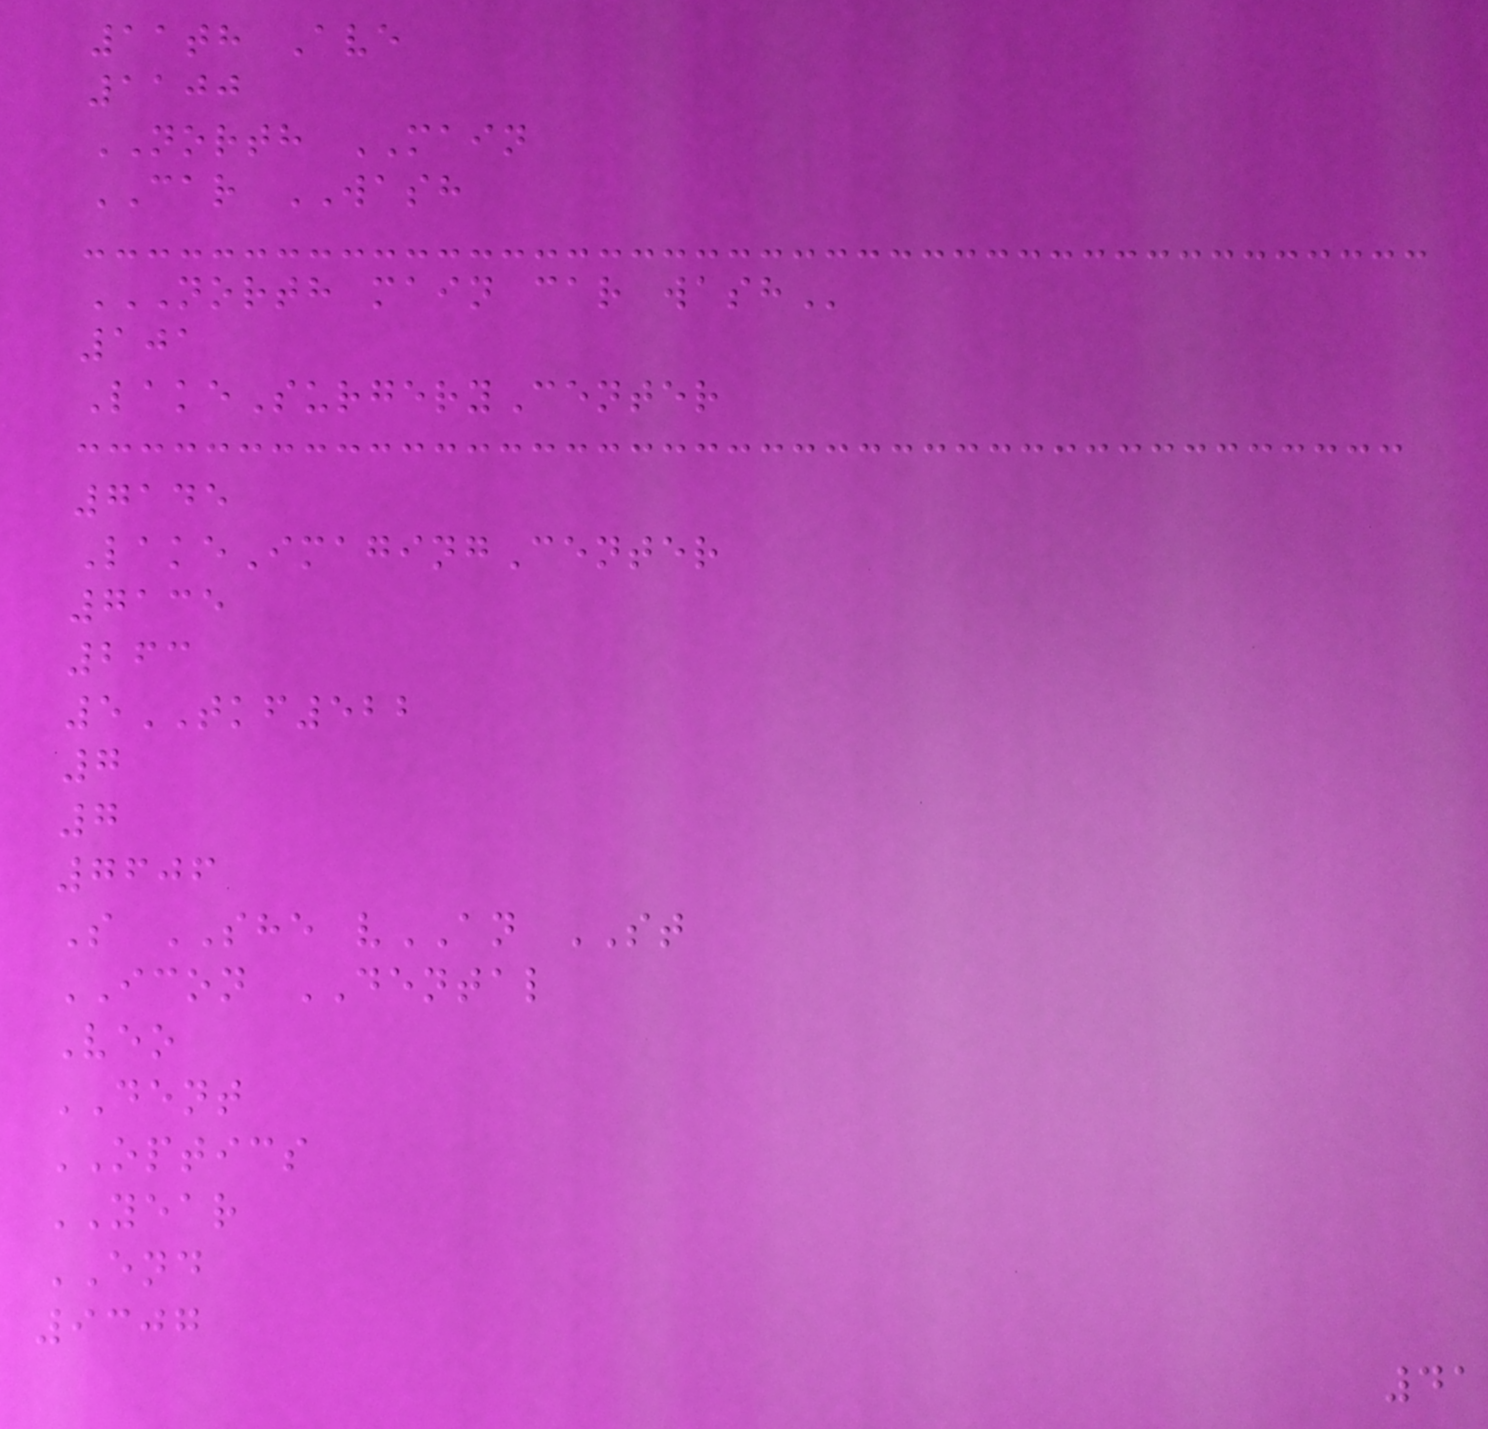11th Ave
1100
NORTH MAIN
CAR WASH
NORTH MAIN CAR WASH
101
LakeSurgeryCenter
7145
LakeImagingCenter
7135
263
5TKF522
7
7
7606
S SHE vAN ST
ICON DENTAL
Veo
DENT
OPTICS
YEAR
END
9307
41
